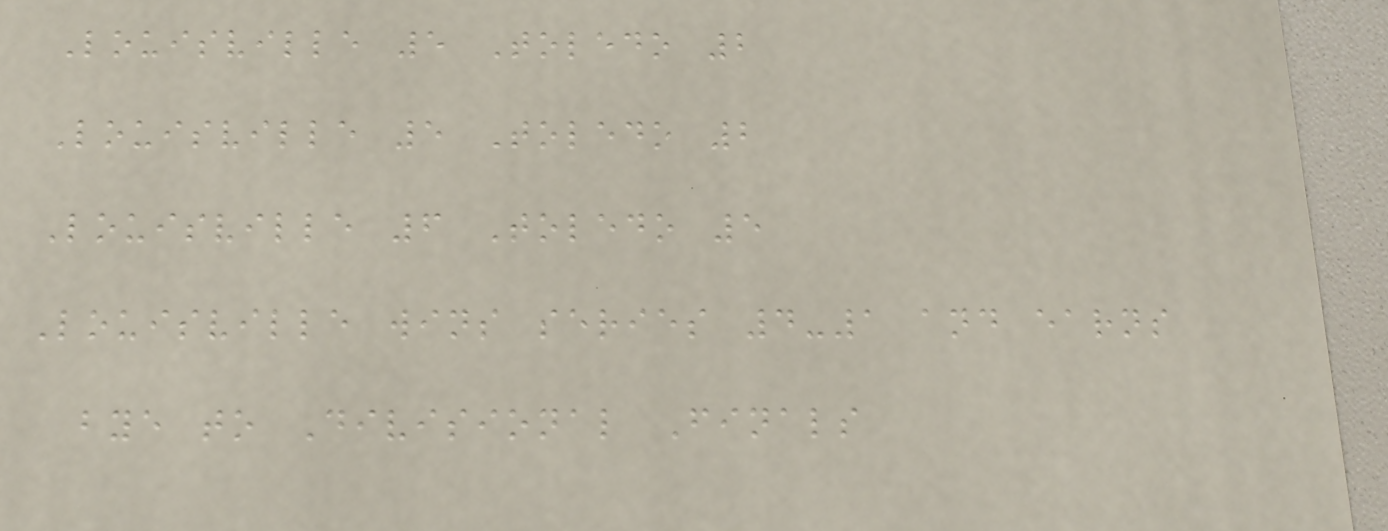Louisville 5 Toledo 2
Louisville 5 Toledo 2
Louisville 6 Toledo 5
Louisville wins series 4-1 and earns
bye to Divisional Finals
